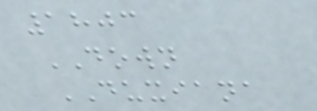1803
DOWN
DUXIANA
